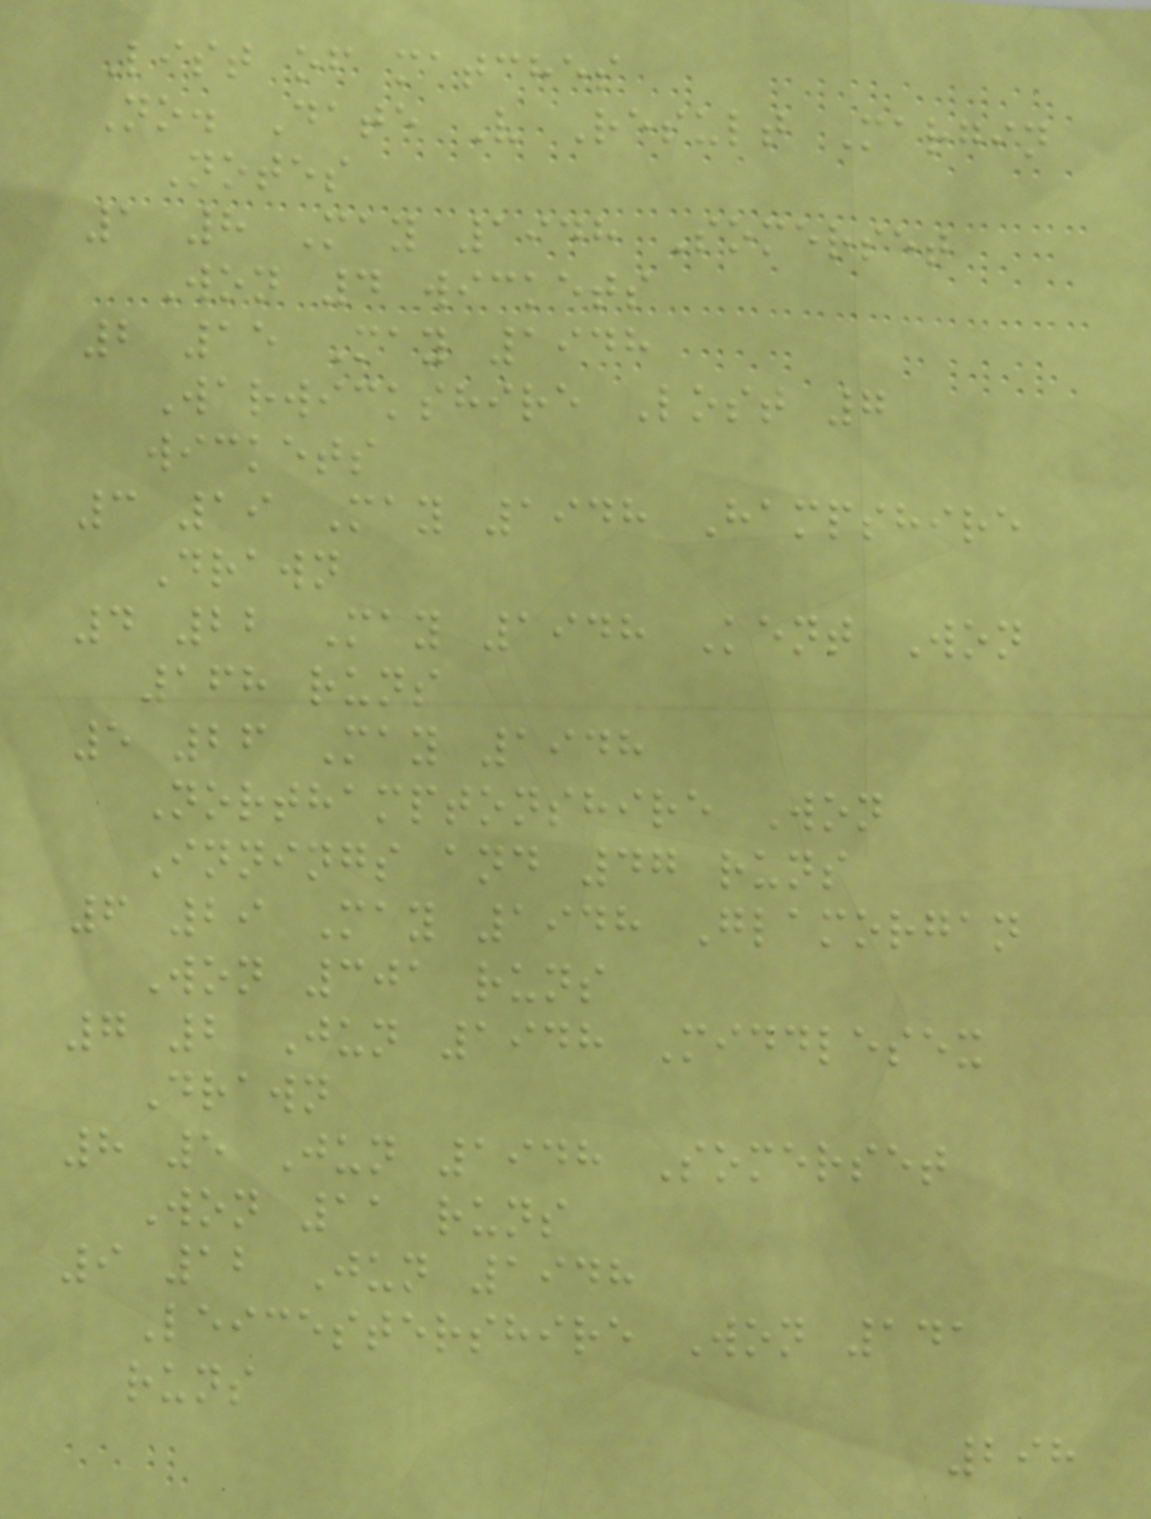List of matches
No. Date V Result Margin
Notes
1 8 May 1948 Somerset
Won 4 wickets
2 15 May 1948
Warwickshire Lost 7
wickets
3 19 May 1948 Hampshire
Drawn
4 22 May 1948 Kent Won
168 runs
5 26 May 1948
Northamptonshire Won
Innings and 47 runs
6 29 May 1948 Glamorgan
Won 301 runs
7 2 Jun 1948 Middlesex
Drawn
8 5 Jun 1948 Somerset
Won 11 runs
9 12 Jun 1948
Leicestershire Won 141
runs
298
